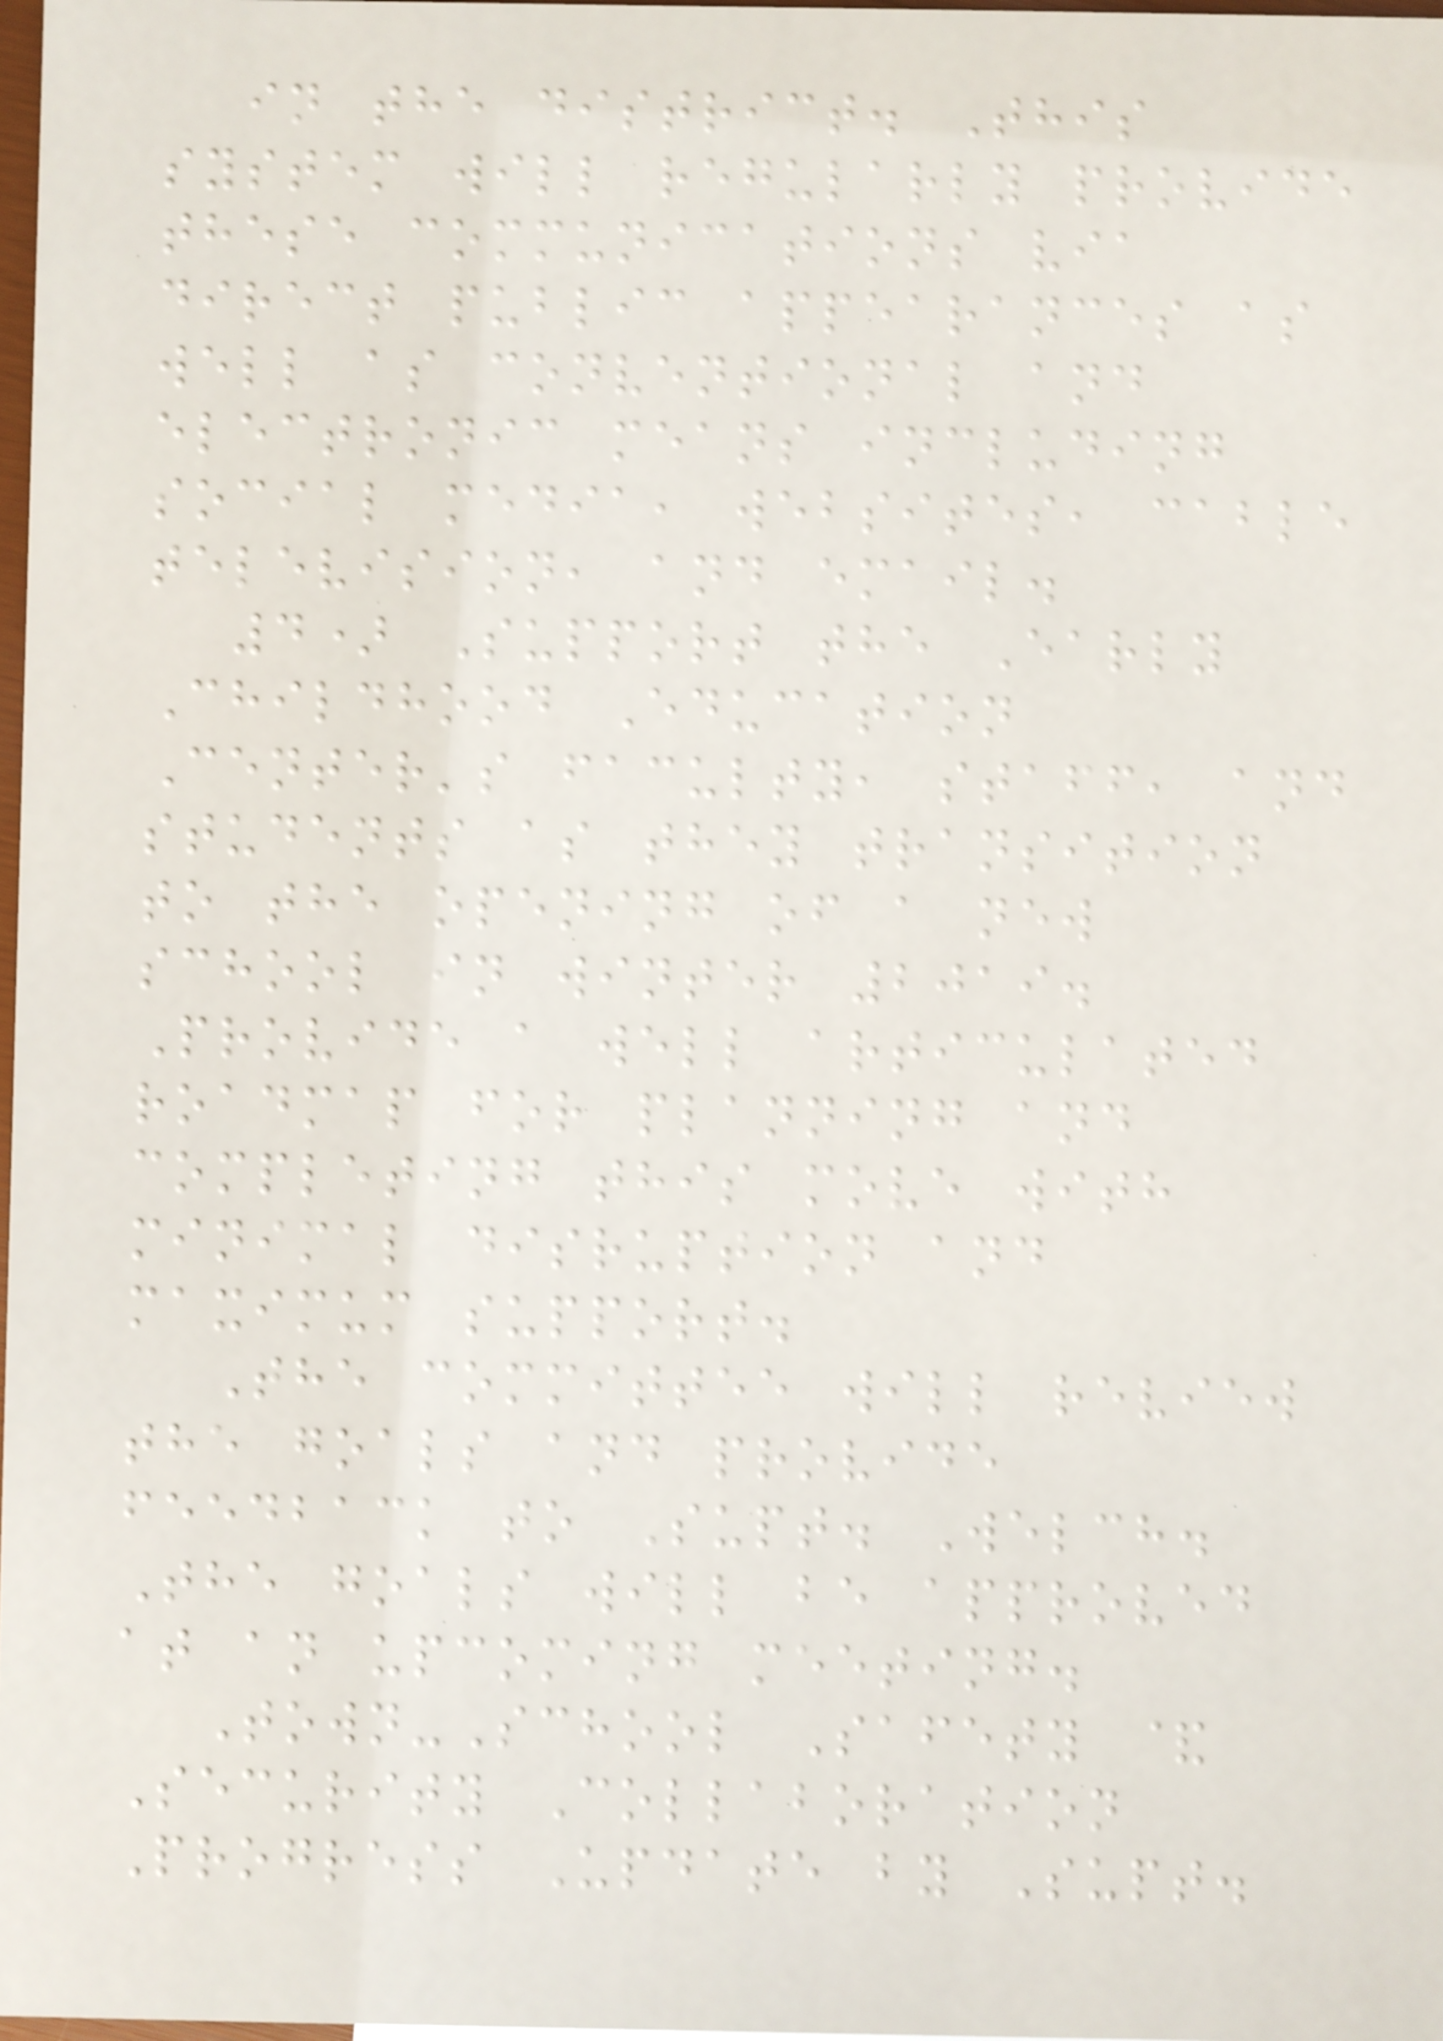in the district. This
system will regularly provide
these communications via
direct public appearances as
well as conventional and
electronic means including
social media, websites, cable
television, and email.
4) Support the Early
Childhood Education
Center's faculty, staff, and
students as they transition
to the opening of a new
school in winter 2019.
Provide a well articulated
roadmap for planning and
completing this move with
minimal disruption and
maximum support.
The committee will review
the goals and provide
feedback to Supt. Welch.
The goals will be approved
at an upcoming meeting.
Town-School Safety &
Security Collaboration
Progress Update by Supt.
